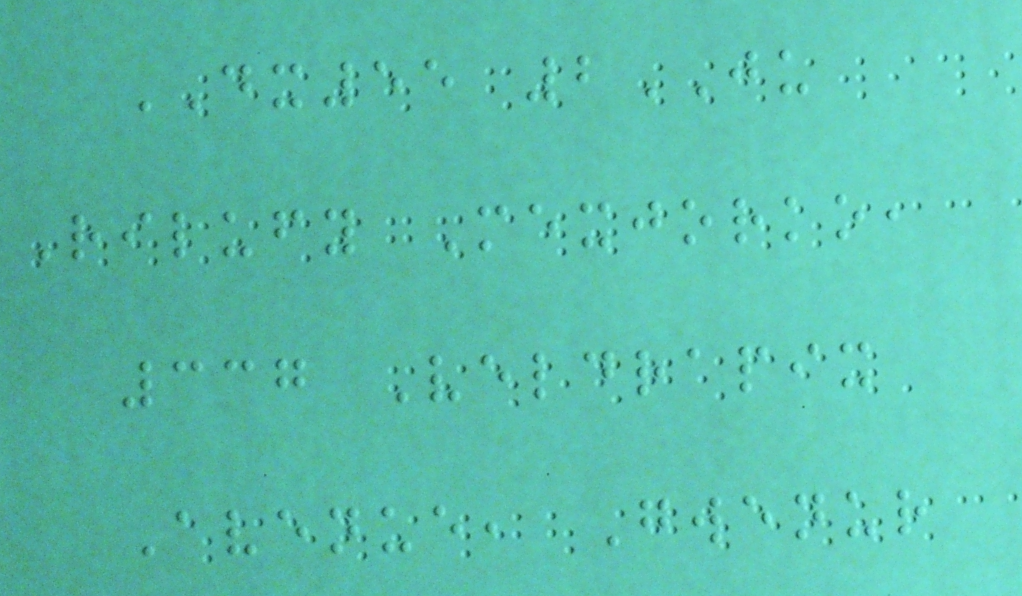DX55 2JU
Rilufy Mexjorko,
337 Veldrapix
Avenue, Gwenur
